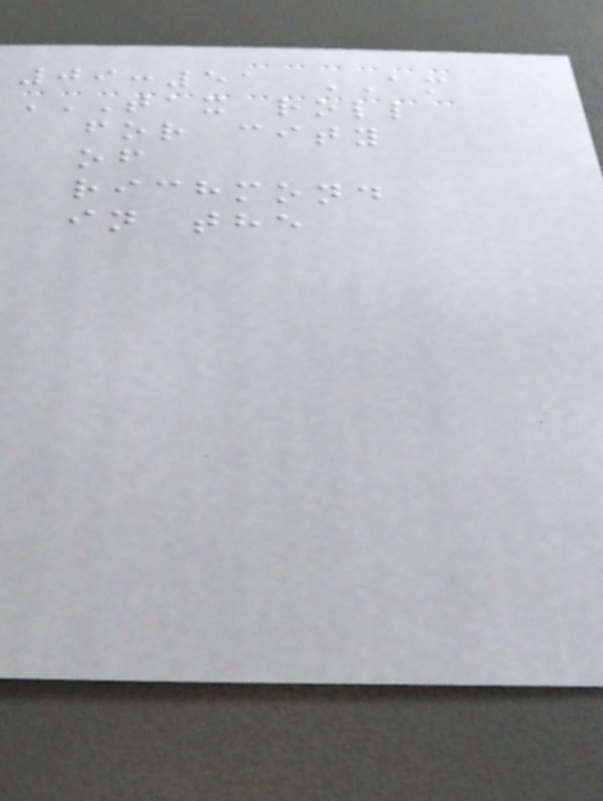09:51 AM
TAX ROLL
FOR CITY
OF
RICHMOND
IN THE
